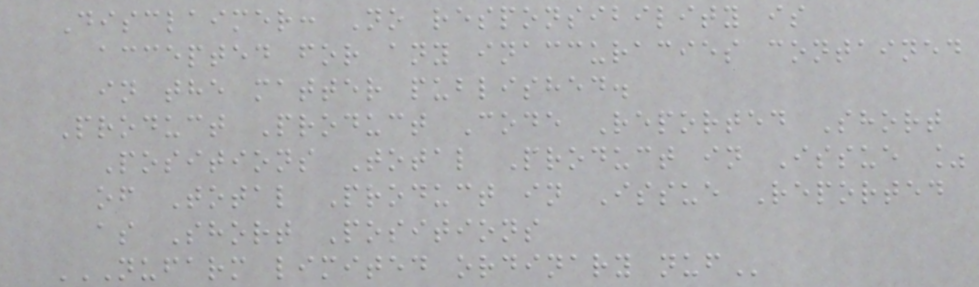Disclaimer: No responsibility is
accepted for any inaccuracies contained
in the matter published.
Product Product Code Reported Short
Positions Total Product in Issue %
of Total Product in Issue Reported
as Short Positions
NUFARM LIMITED ORDINARY NUF
